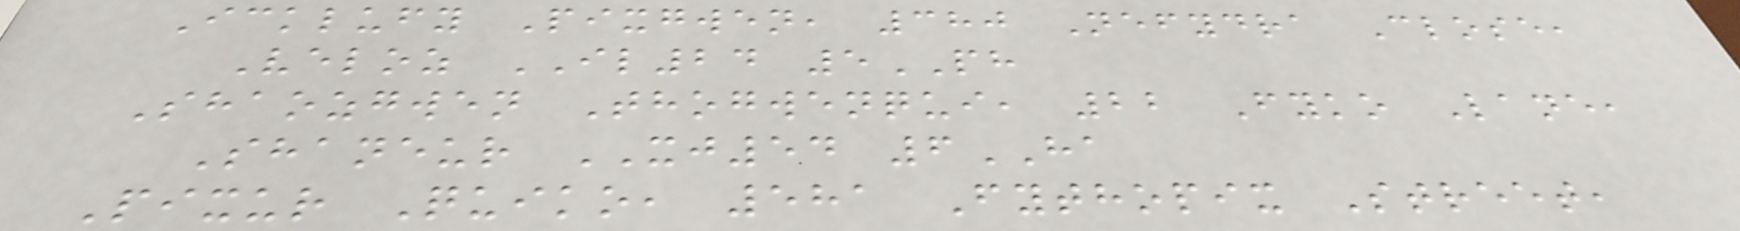Icklufy Pixgwen, 380 Nefydra Close,
Veloz IL24 5PH
Shaozgwen Thogwenqui, 22 Fyko Lane,
Shaneur XJ54 6HA
Pixur Quiko, 581 Fythopix Street,
